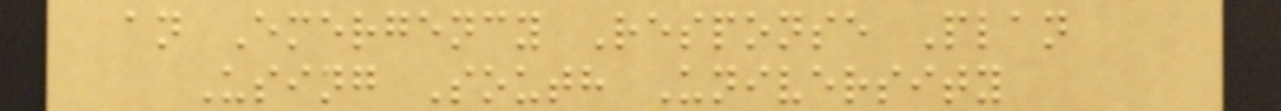an Emergency Response Plan
Using South University
